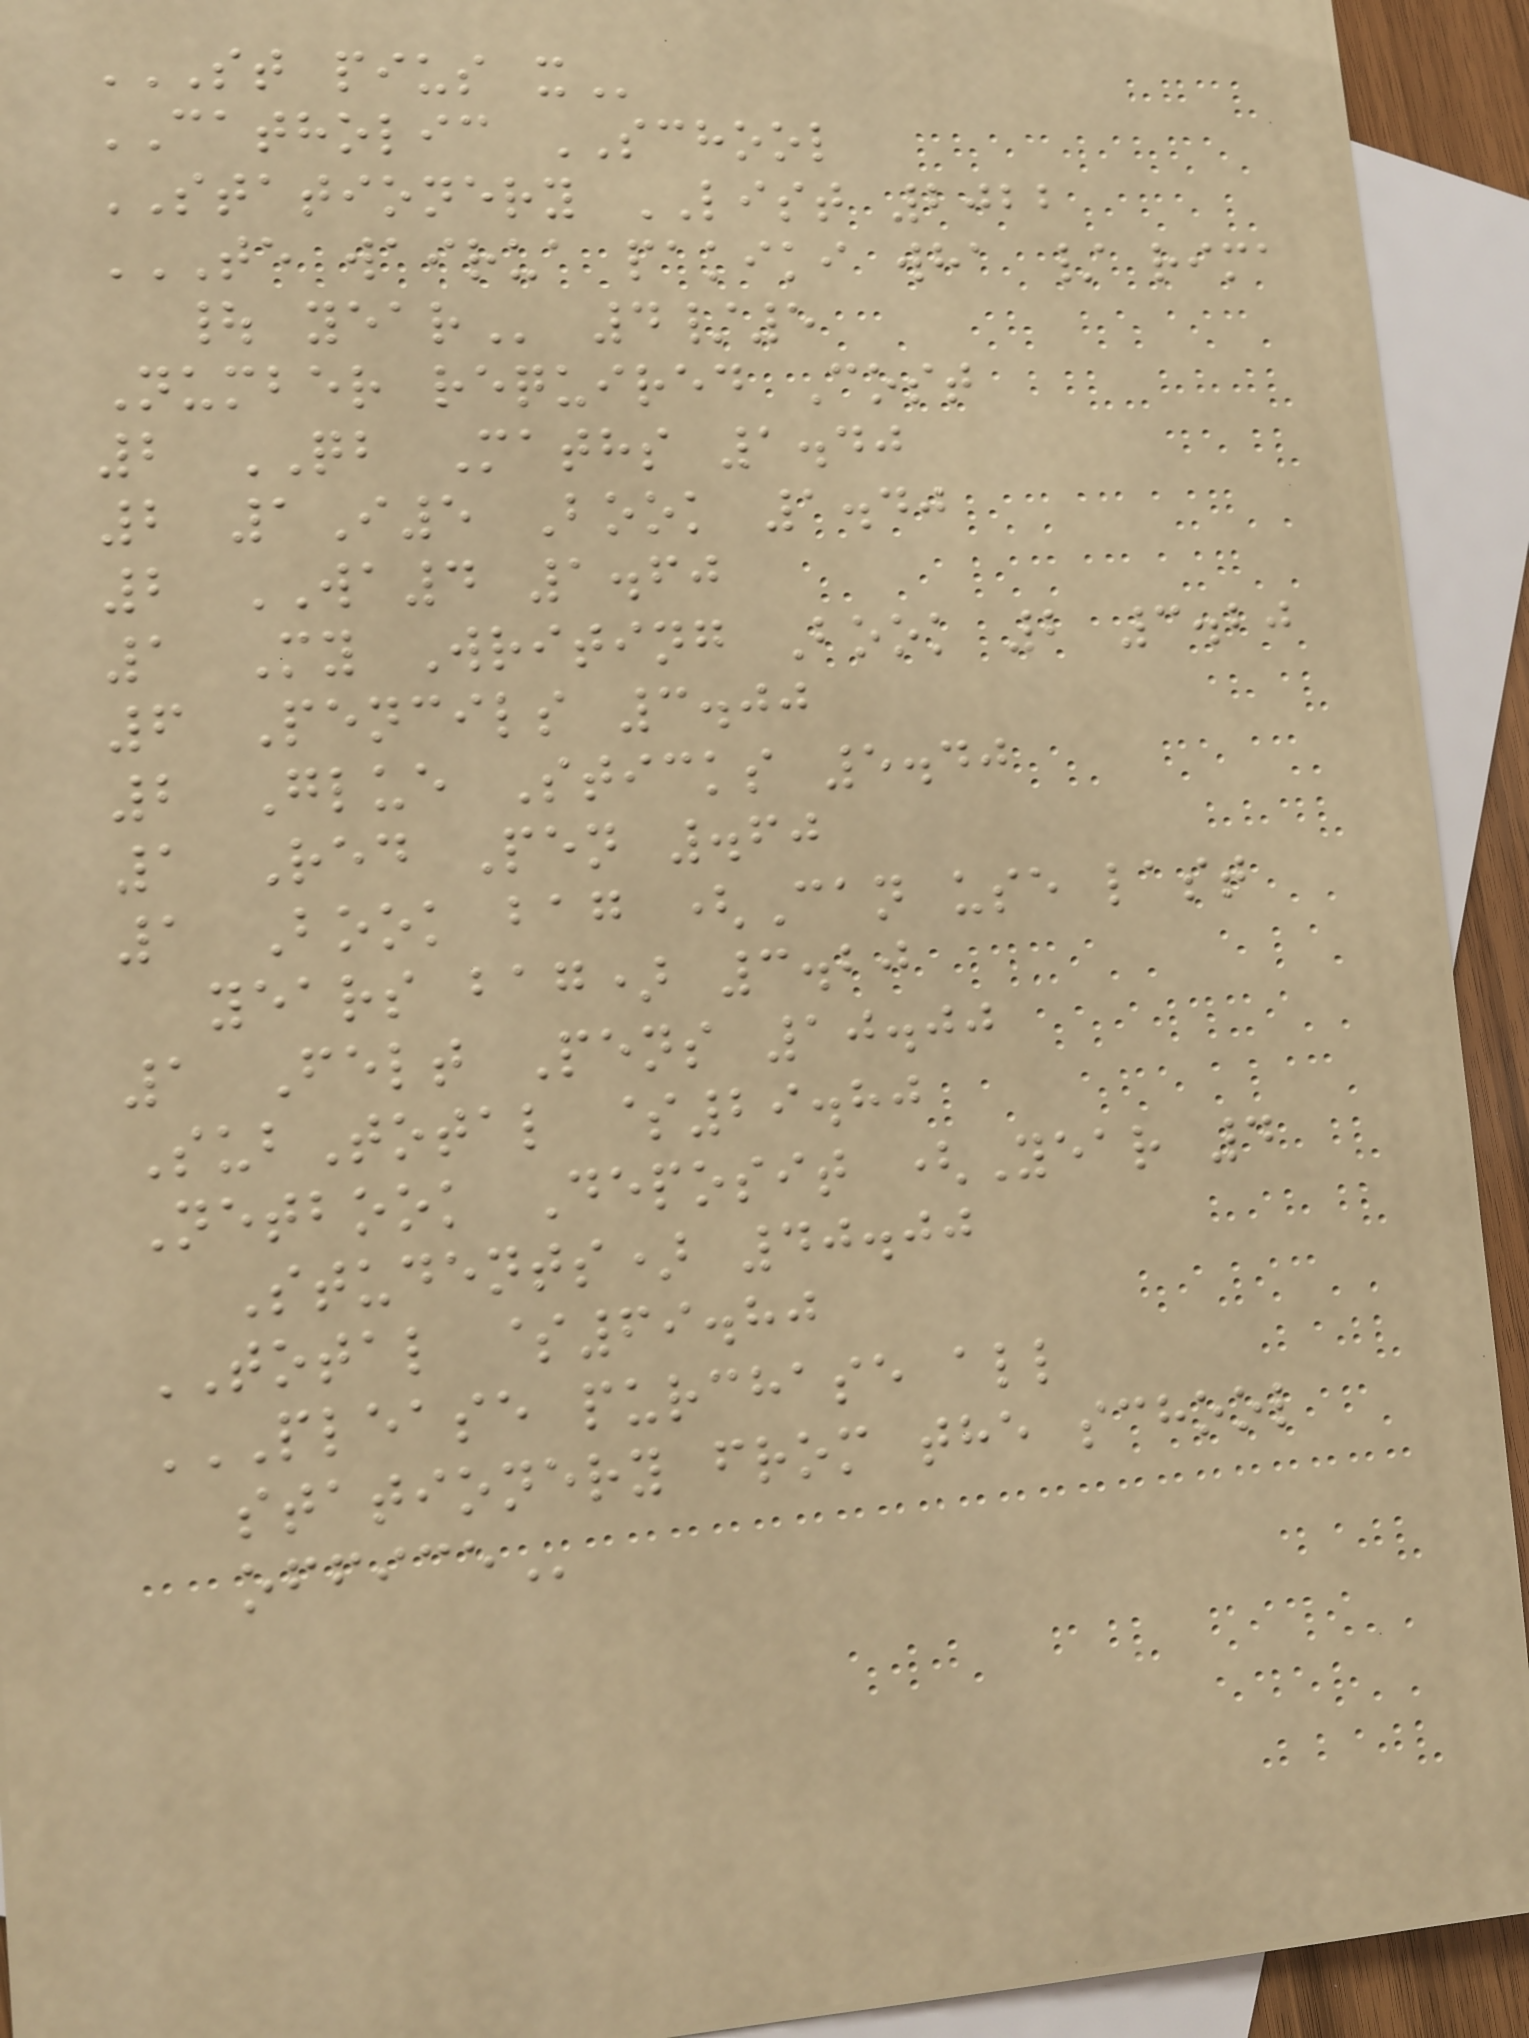ST PIUS X
CATHOLIC SCHOOL
STATIONERY LIST 2022
TE WAIRUA PAKIKI WHA / RIMA
| YEAR 4/5
Number required Cost
2 QB Maths 1.40
2 1I5 Book 1.40
2 WA4 1.60
1 My Writing Book 2 3.20
6 Pencils 3.00
2 Glue Sticks 5.40
1 Red Pen .60
1 Book bag (Can use last
years bag) 3.20
1 Felt Pens 10.00
SubTotal $29.80
Netbook Deposit (Year 4
Students) 40.00
TOTAL $69.80
PLEASE PURCHASE ALL
STATIONERY FROM THE SCHOOL
OFFICE
